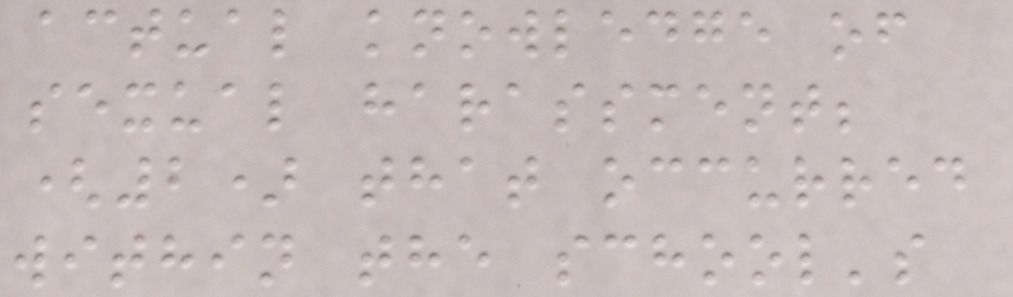actual knowledge of
sexual harassment;
(2) that occurred
within the school's
